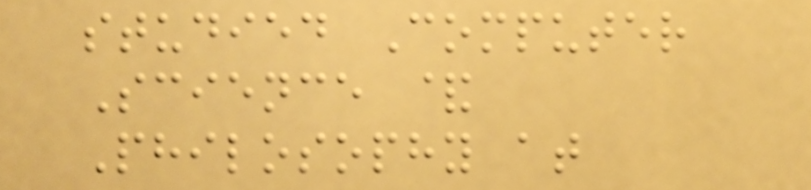studied Computer
Science &
Philosophy at
